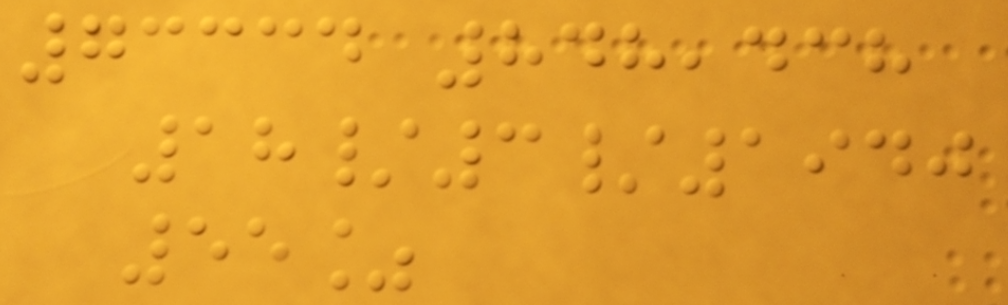73334 848,438
18/3/1940
55%
